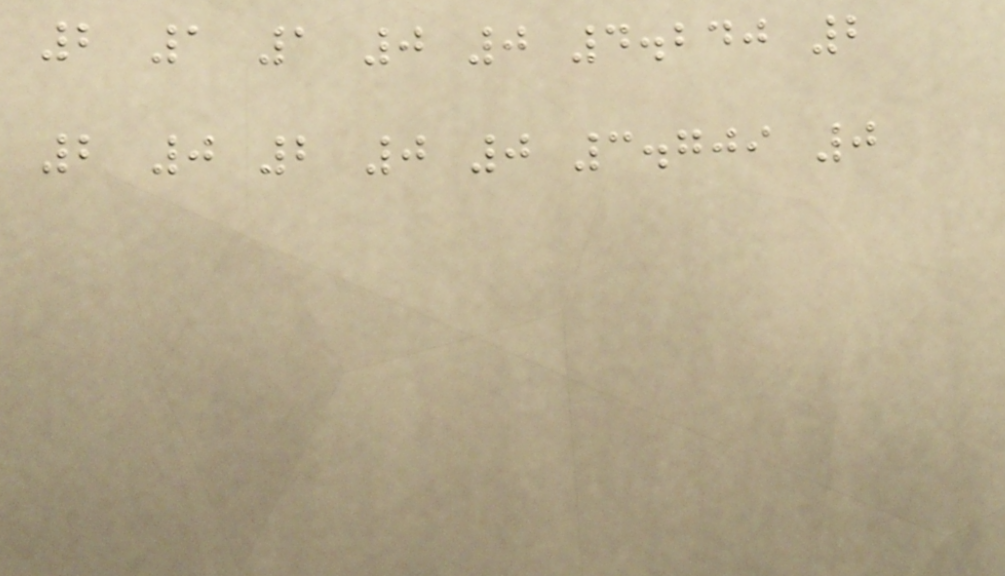2 1 1 0 0 4.240 2
2 0 2 0 0 3.709 0
